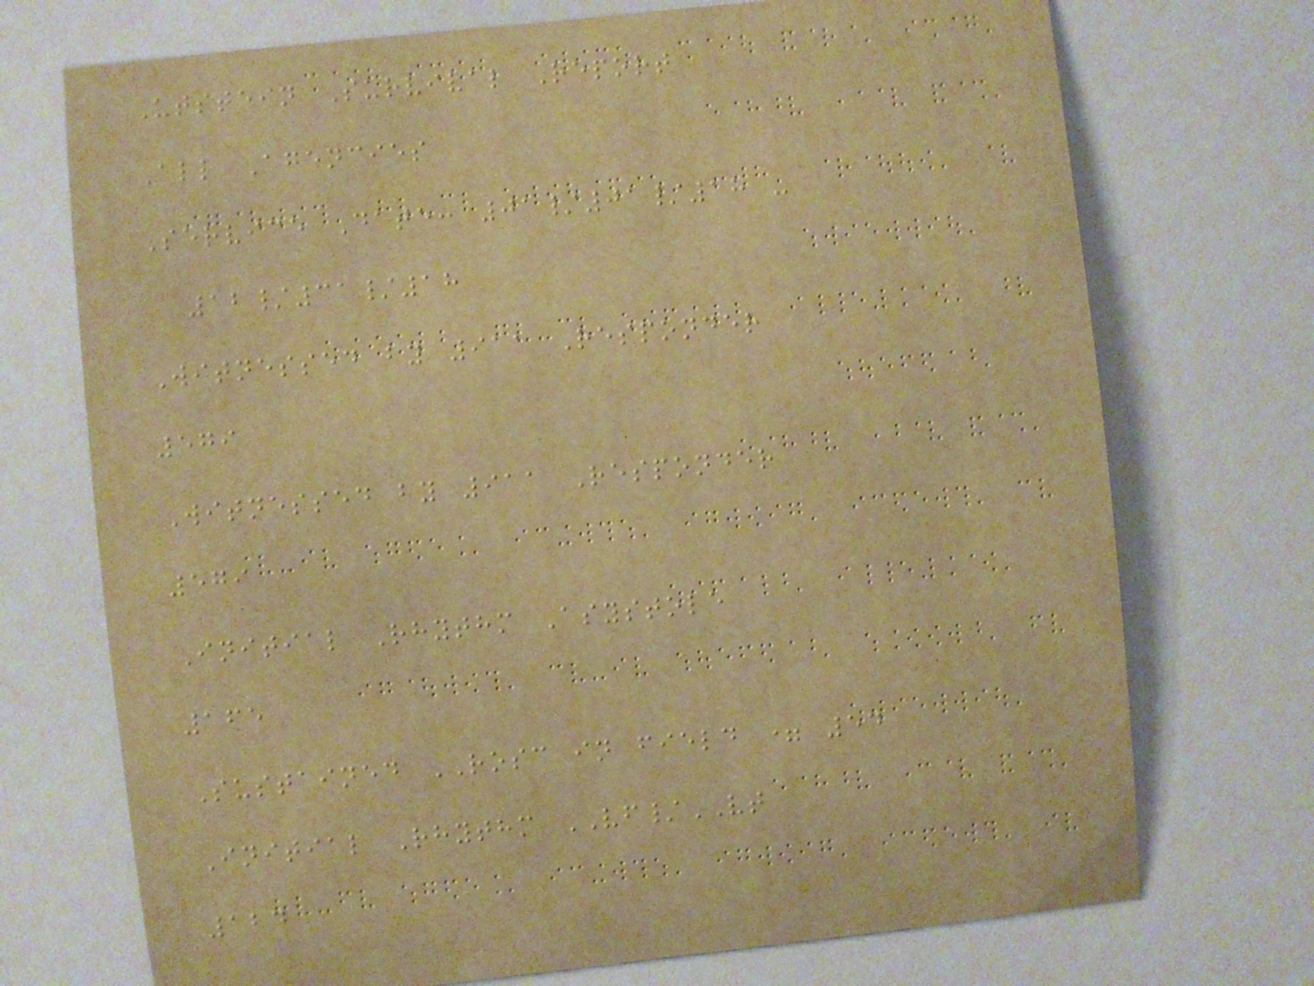Utstein Survival Report
All Agencies
Service Date: 01/01/18 -
12/31/18
Witnessed by 911 Responder
579
Witnessed by 911 Responder
579
Initial Rhythm Asystole
165
Sustained ROSC in field = 54
Initial Rhythm VF/VT
124
